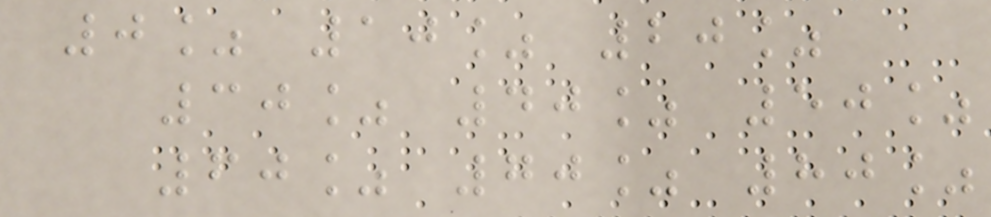0% 10% 20%
30% 40% 50%
60% 70% 80%
